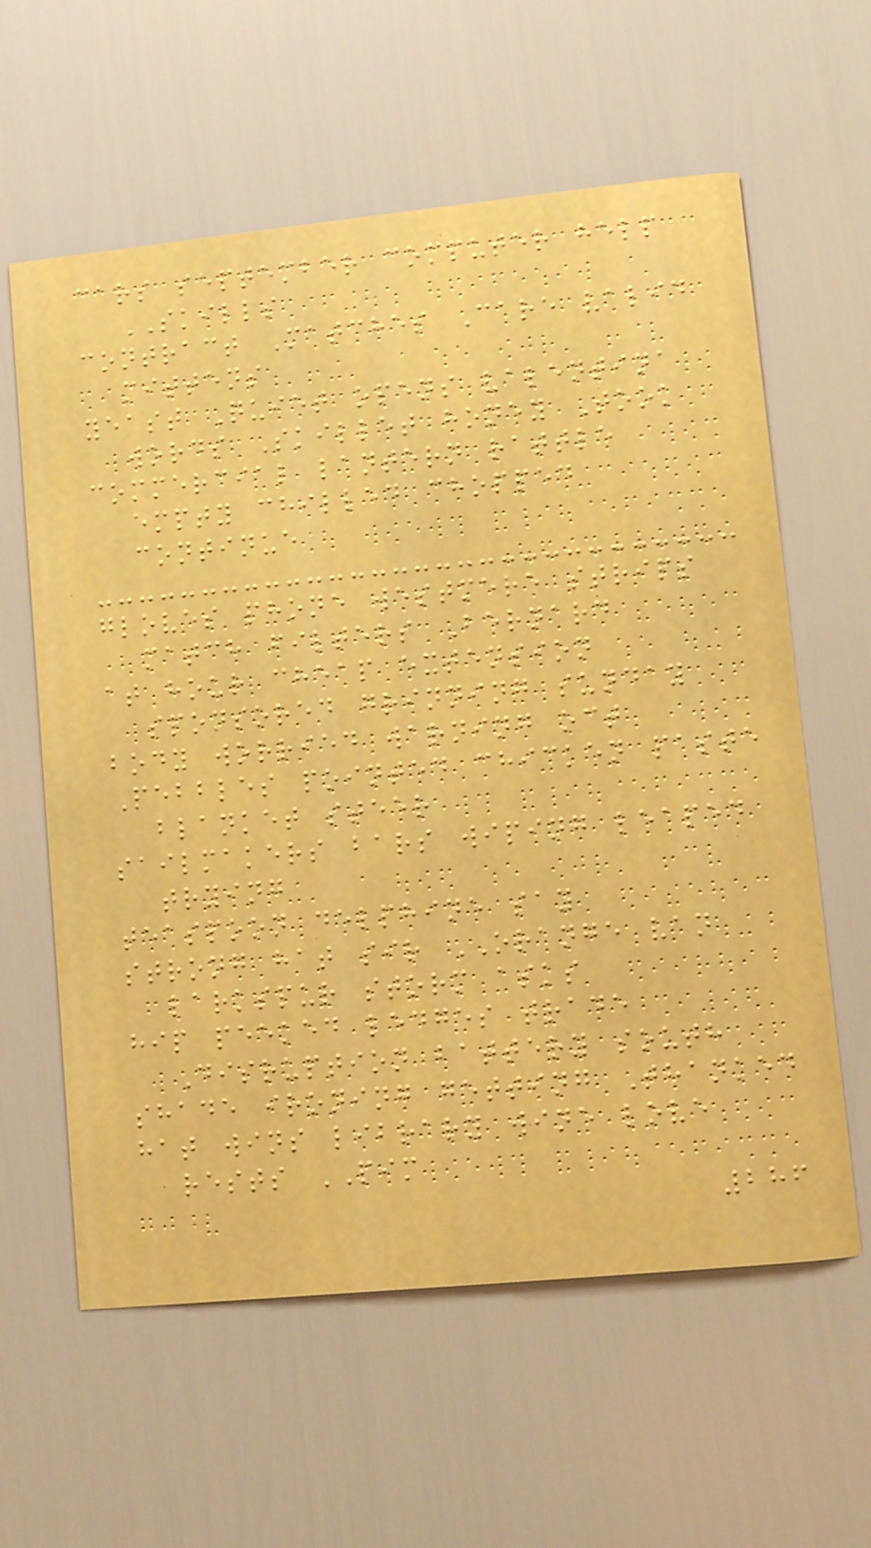cars september computer help
SKILLS
contract Matches Care valid
mittens
yeast Quiet opens valentina
words Skillet honey Took
commercial lantern rattle
empty chilled chopped
continue
gloves phone westmere strips
match filters Bernard
at hour cheap extension
sponsored grinning sunday
body worried warning oct
Pebbles pointed chicken paste
blanket steer
sailmakers bars wiping leaped
trying
teaspoon delphine say
strong hat sir ORANGE van
larkspur storm asks
hip peeked ledges trade
Disruption battery south
shade ironing getting Thanked
hat wins library wine love
rests PIM
286
